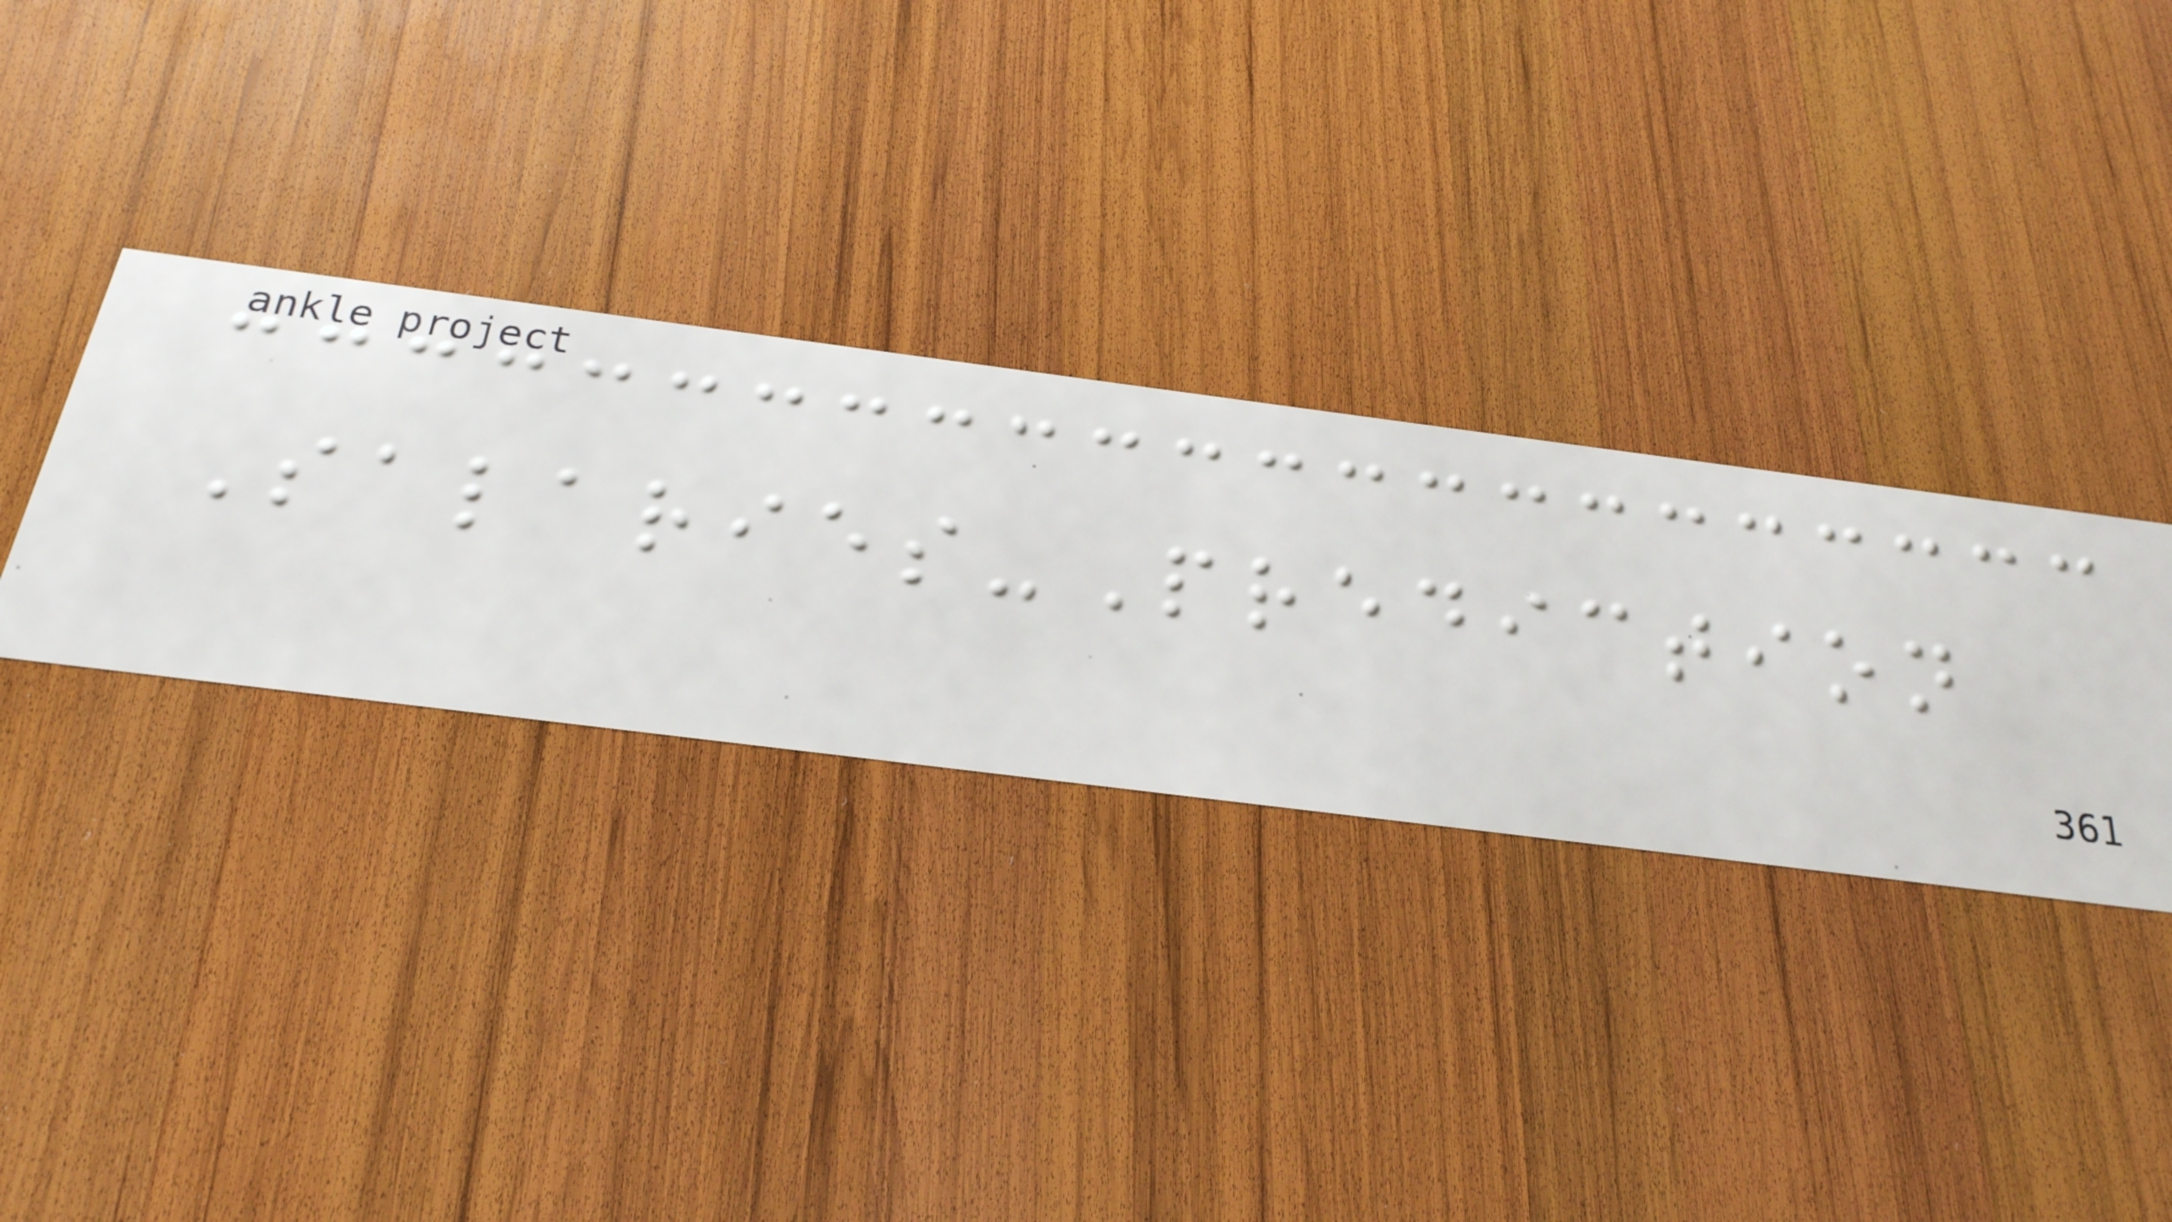Salaries-Prediction
